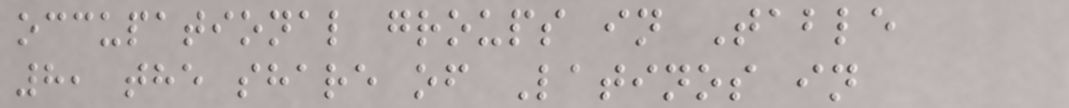occupational groups in Table
8, the share of Latinos in
